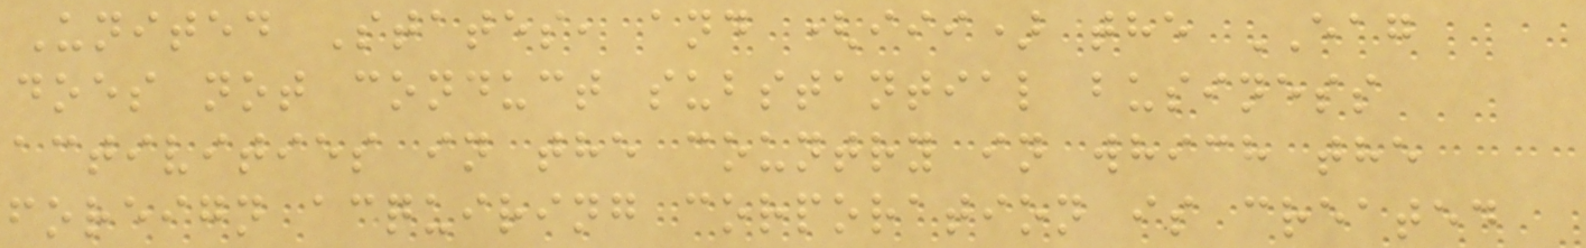United States, and (iii) the EAG
does not conduct substantial business
activities in the country in which the
foreign acquiring corporation is created
